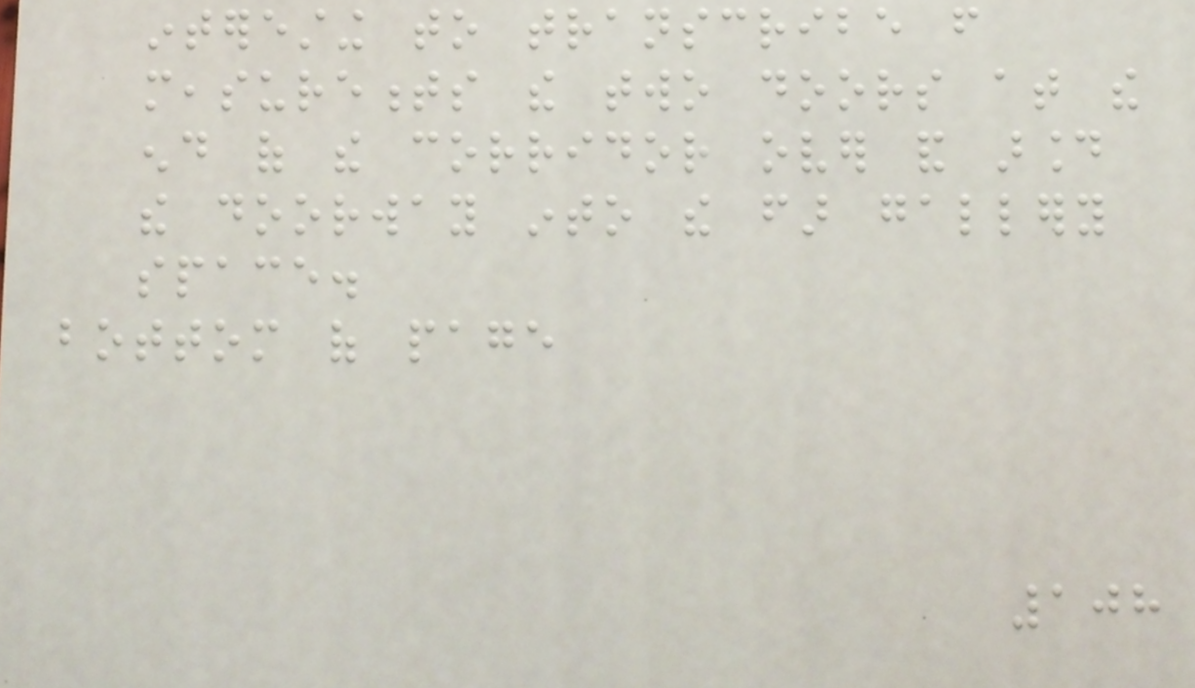interesting to transcribe from
measurements the two doors at the
end of the corridor over and around
the doorway into the far gallery
space.
bottom of page
108
